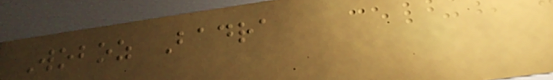Woboz Badra
